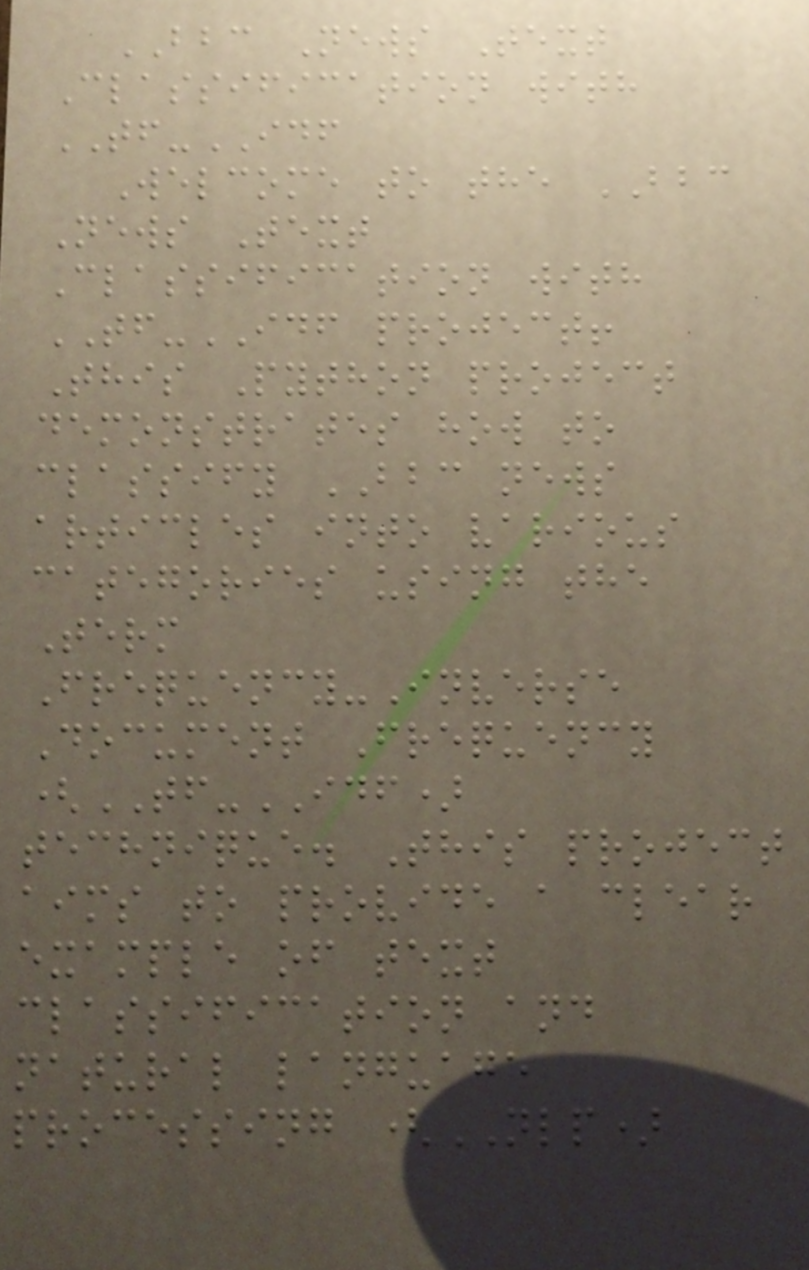BBC News Text
Classification with
TF-IDF
Welcome to the BBC
News Text
Classification with
TF-IDF project!
This Python project
demonstrates how to
classify BBC news
articles into various
categories using the
Term
Frequency-Inverse
Document Frequency
(TF-IDF)
technique. This project
aims to provide a clear
example of text
classification and
natural language
processing (NLP)
